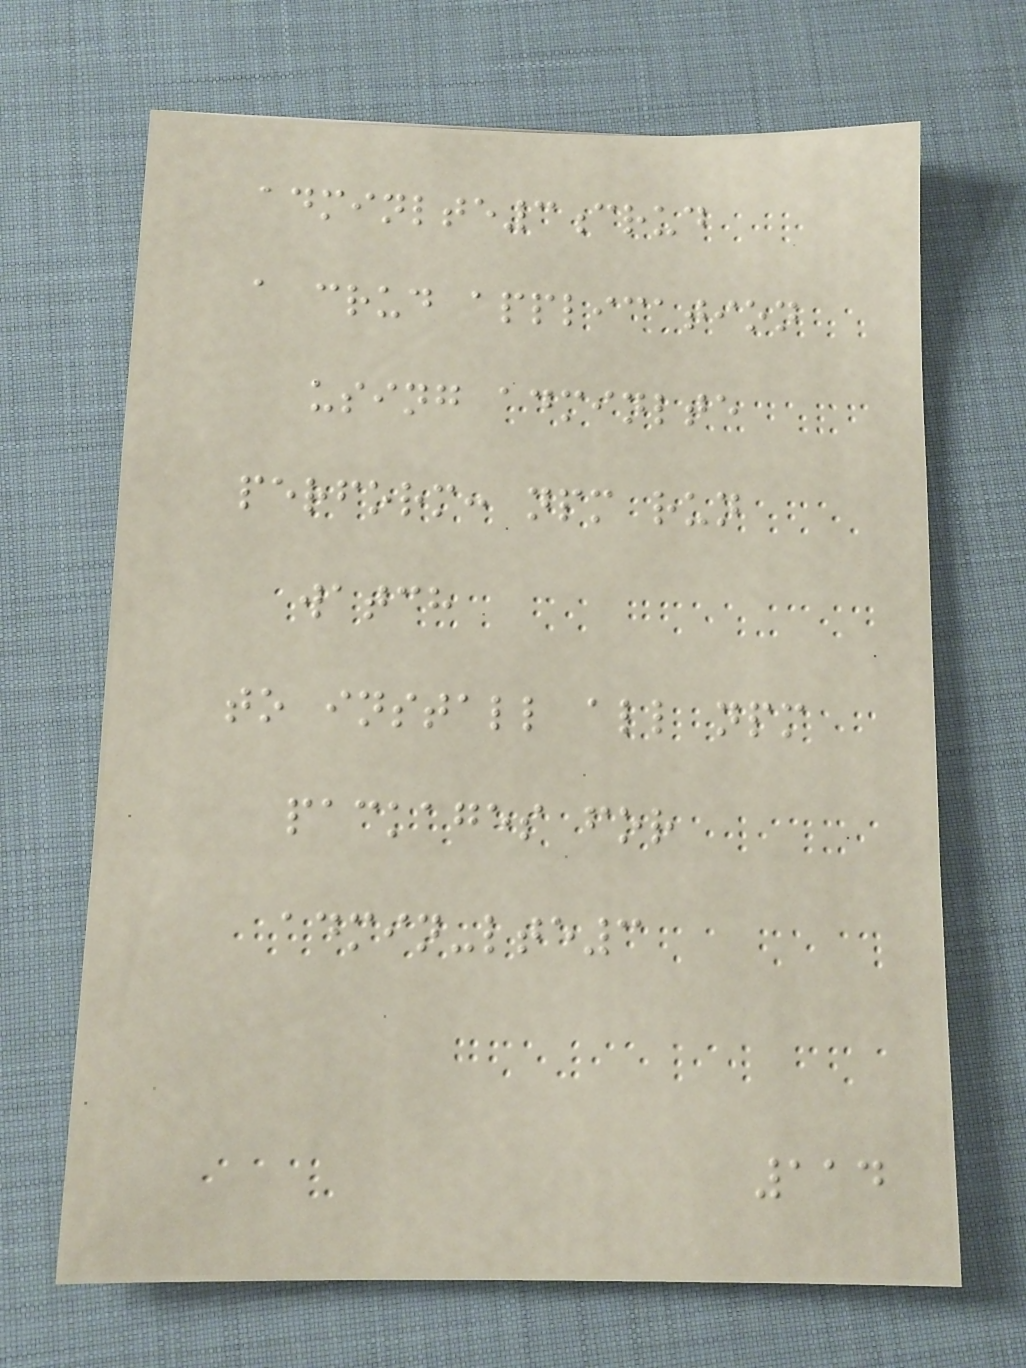adminlte3crud
a crud application
using adminlte
perform: npm run
watch
to install all npm
packages for
admin-lte3
114
